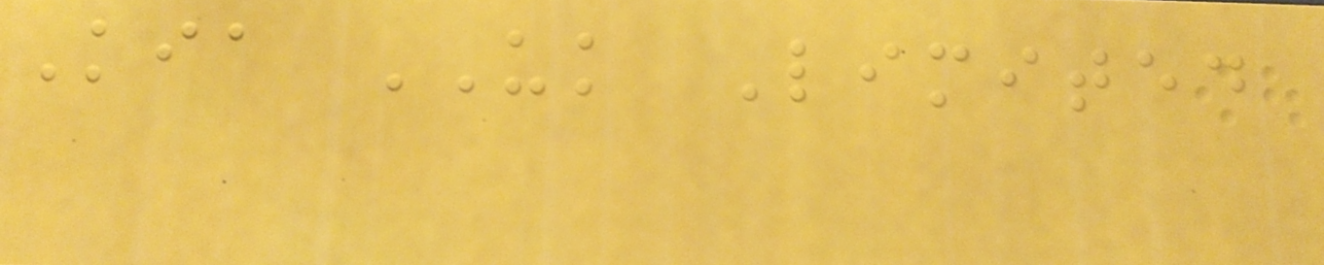Kia UK Limited
